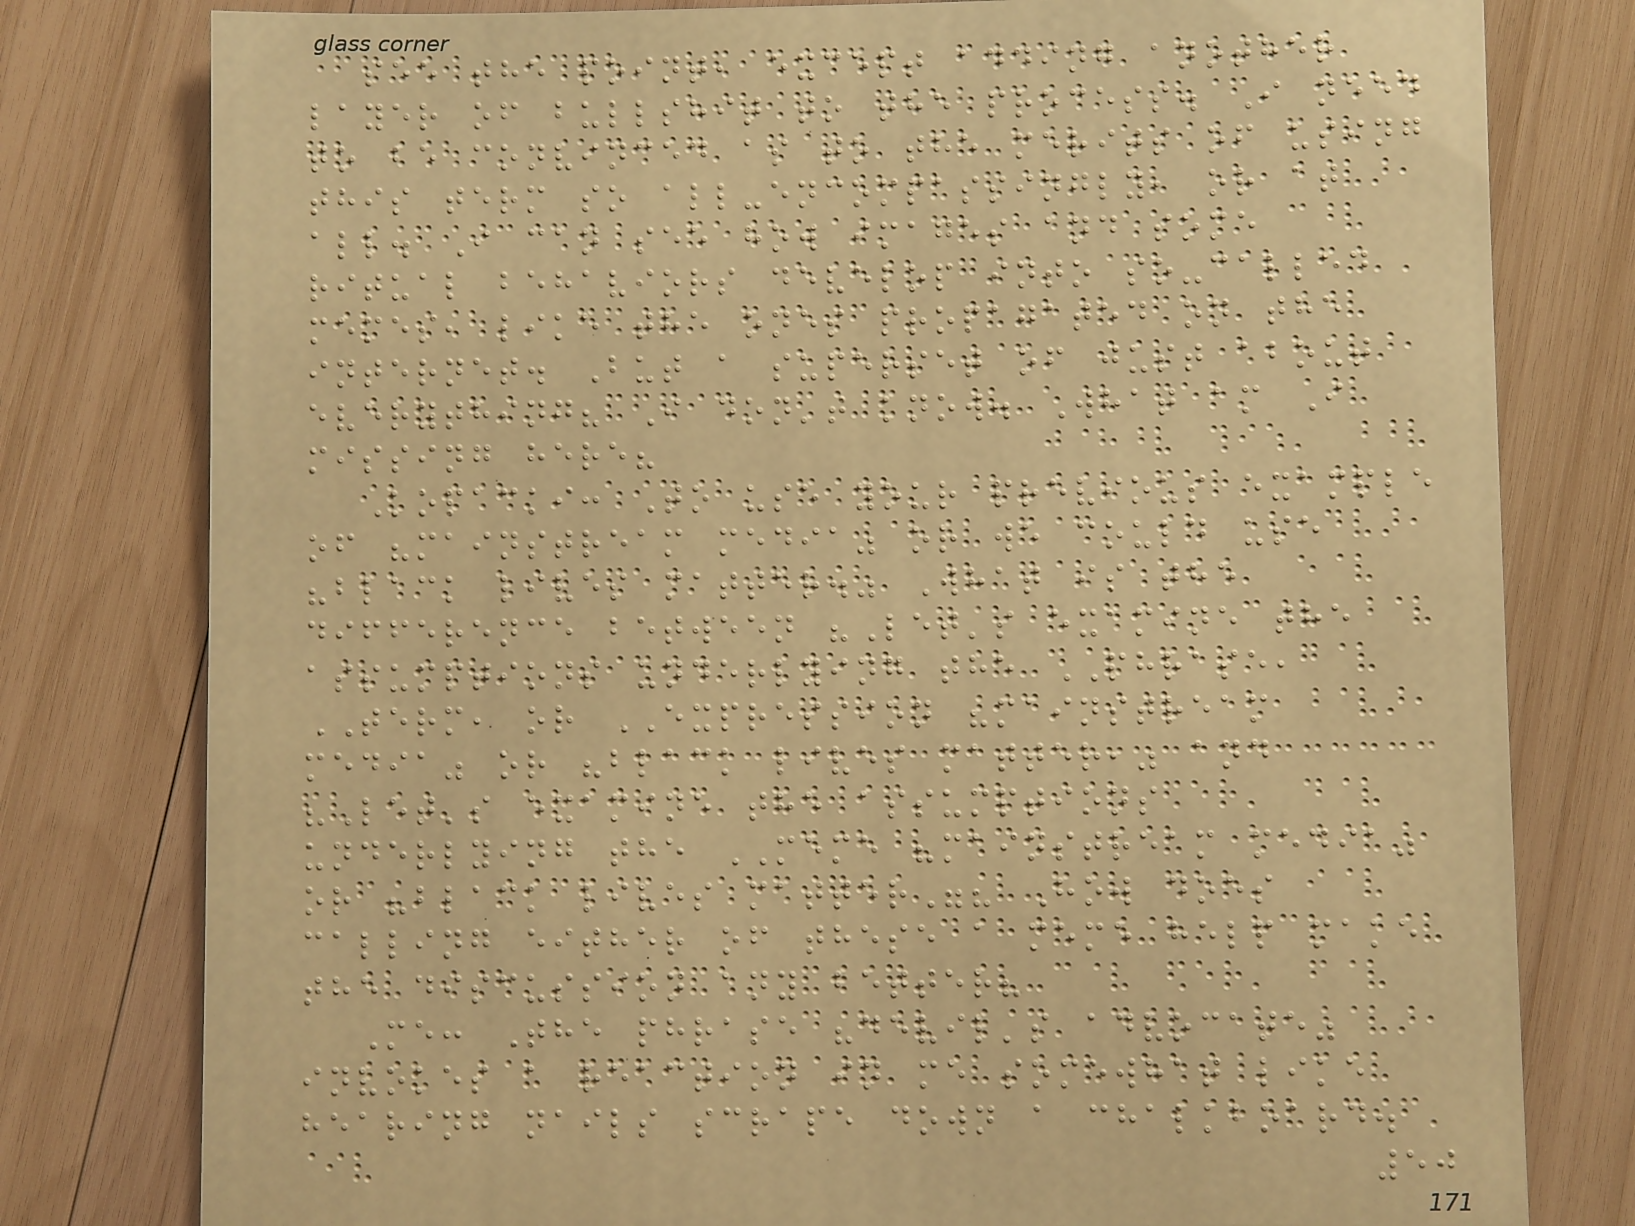see the point, except adding another
layer of bullshit to the process. I need
to be convinced as to the merits of using
this term so all-encompassingly, or at
all. I can see how images and some
ritual behaviors develop into so-called
memes, like the ones propagated on the
internet. But a superset of just about
everything? I don't know. What am I
missing here?
Kopacki: To use your previous example
of "mainstream media" or we could use
"black lives matter." What is the
difference between "Let's examine the
assumptions underlying the PHRASE,
TERM, or EXPRESSION "mainstream
media" or "black lives matter," and
"Let's examine the assumptions
underlying the MEME "mainstream media"
or "black lives matter"? How does
calling either of these a meme help make
the discussion any better?
Me: The phrase "devil's advocate"
invokes a reaction in me somewhat like
hearing nails scrape down a chalkboard.
50
